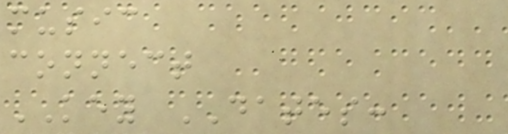music
connect
KEY DATES:
